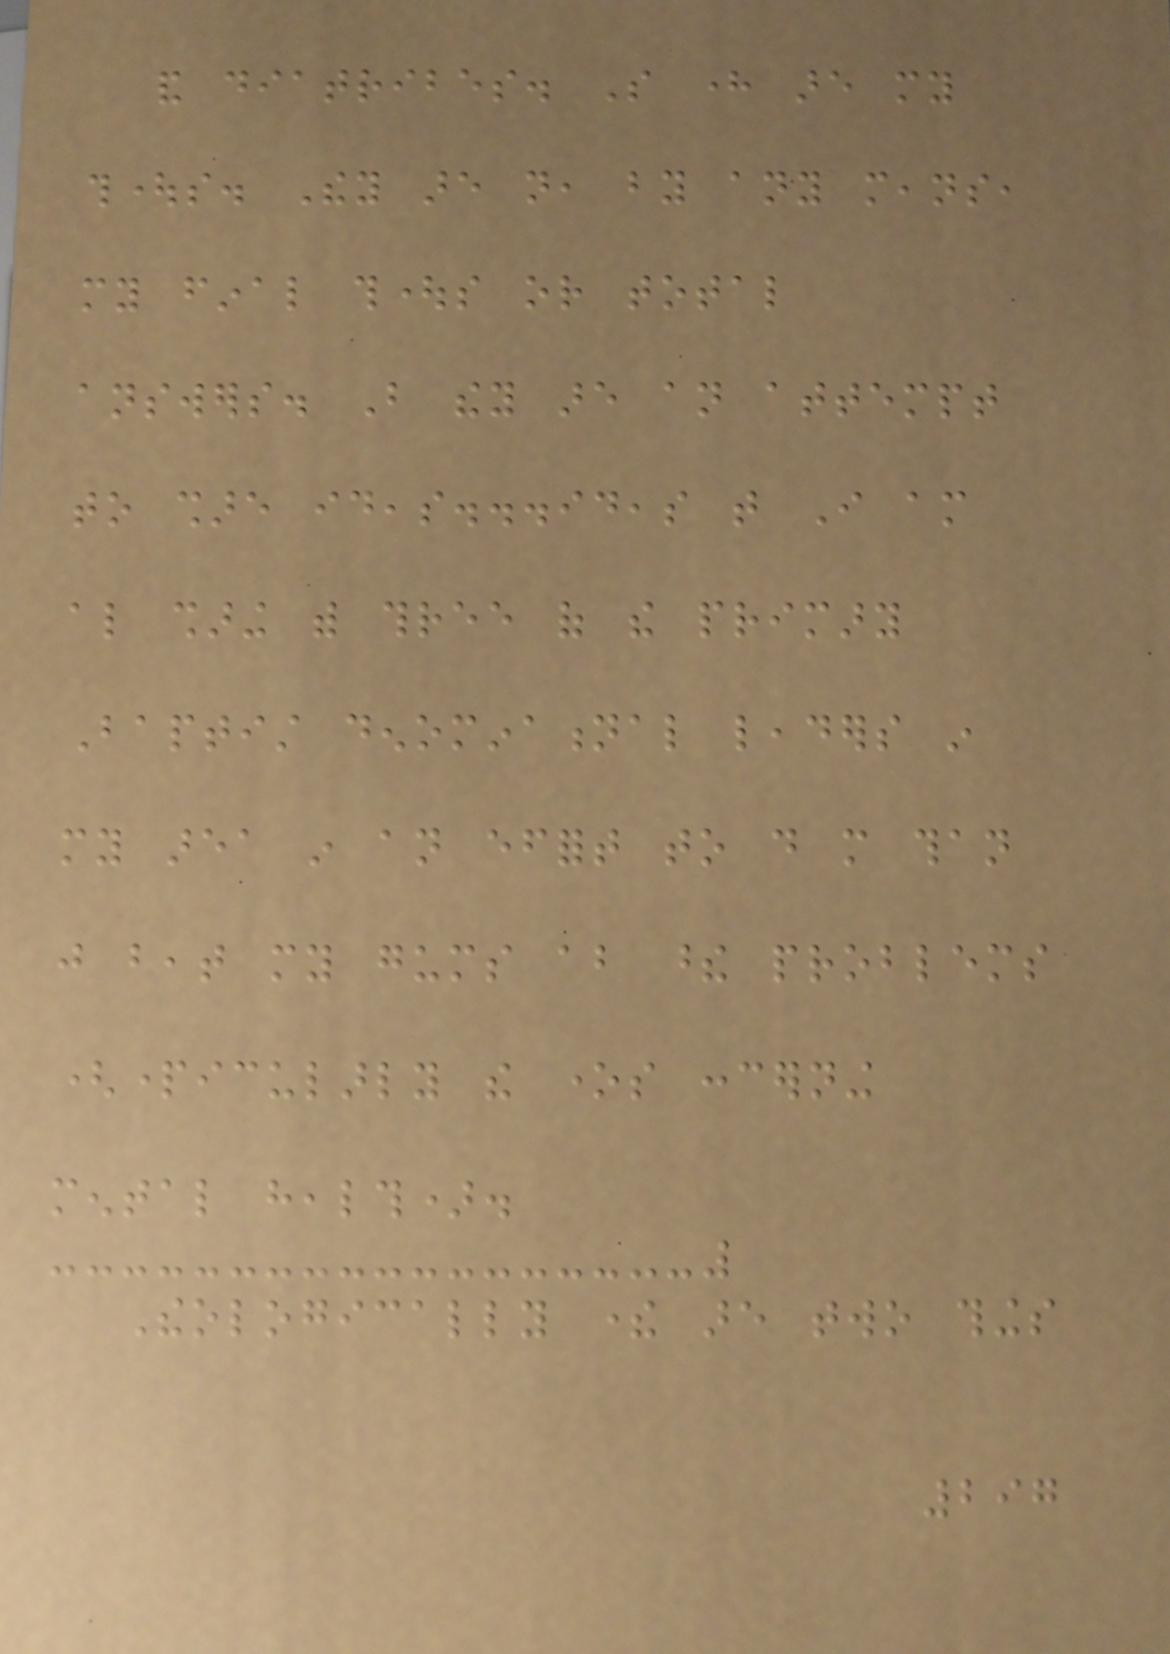and diatribes. So here are my
thoughts. They are not, by any means,
my final thoughts or total
answers. But they are an attempt
to share ideas...ideas that I am
also sharing with three of the primary
Baptist denominational leaders in
my area in an effort to do more than
just beat my gums about these problems
(particularly the ones concerning
mental health).
Theologically there are two things
297
